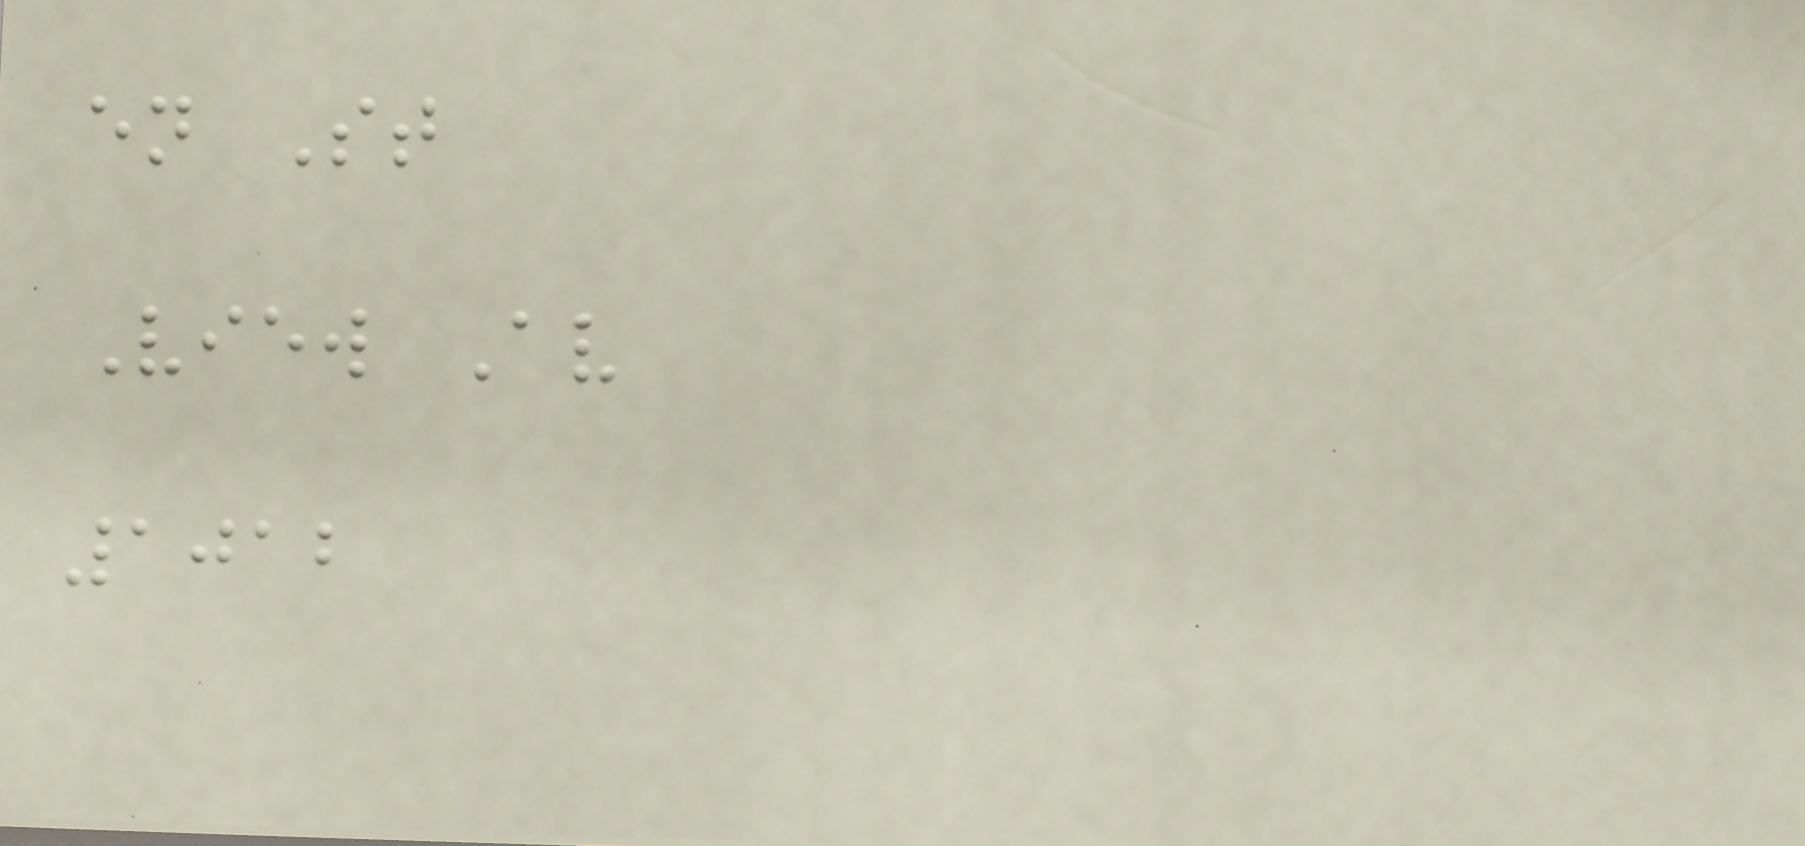en St
View Av
1012
